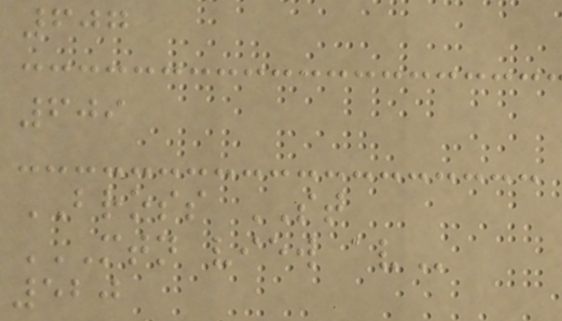607
609
BROSS ST
MTN VIEW AV
520
